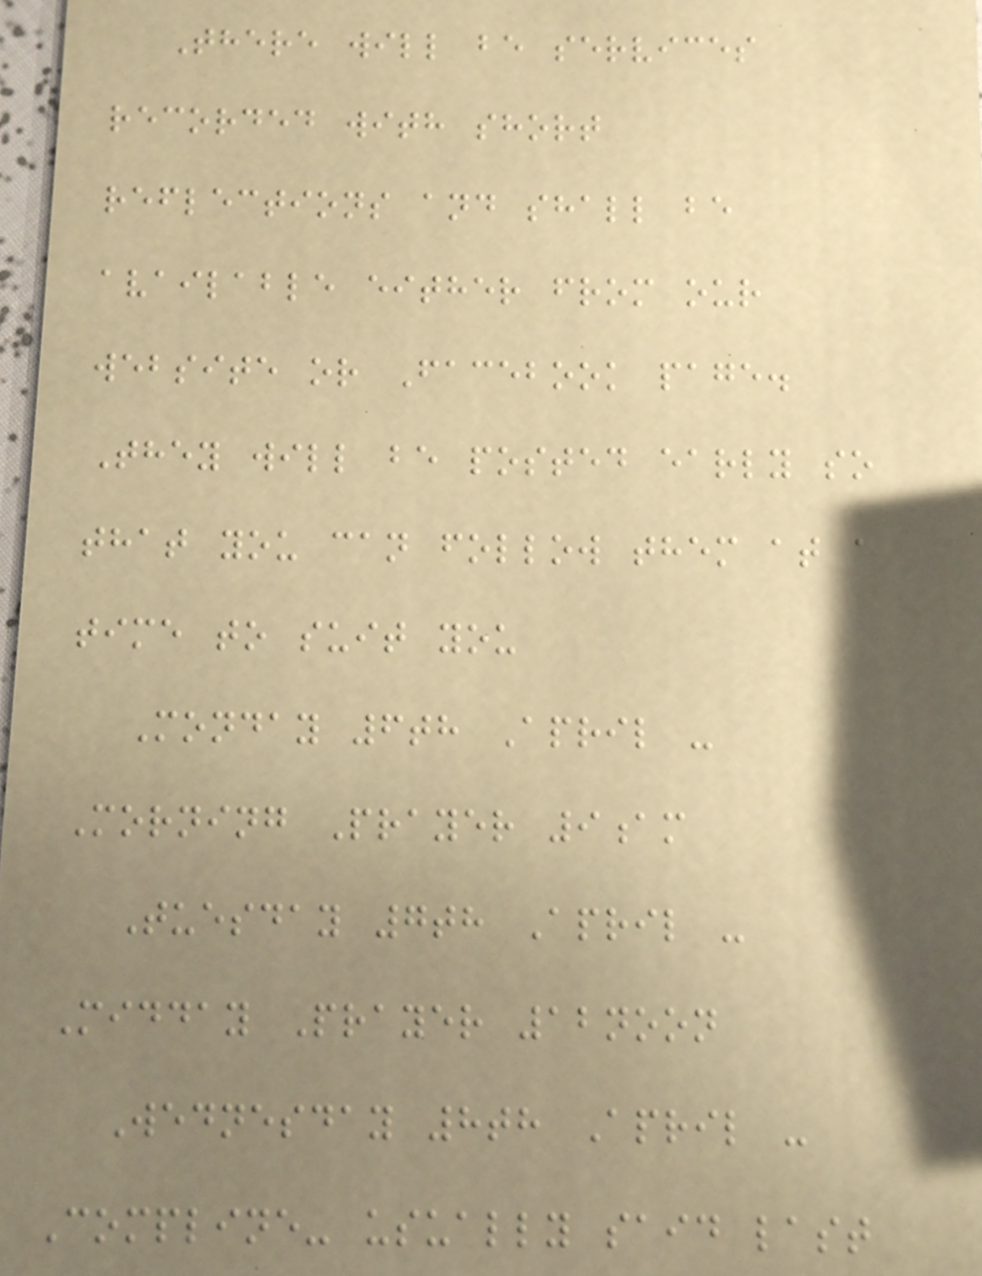There will be services
recorded with short
reflections and shall be
available either from our
website or Facebook page.
They will be posted early so
that you can follow them at a
time to suit you
Monday 6th April -
Morning Prayer 9am
Tuesday 7th April -
Midday Prayer 12noon
Wednesday 8th April -
Compline- usually said last
